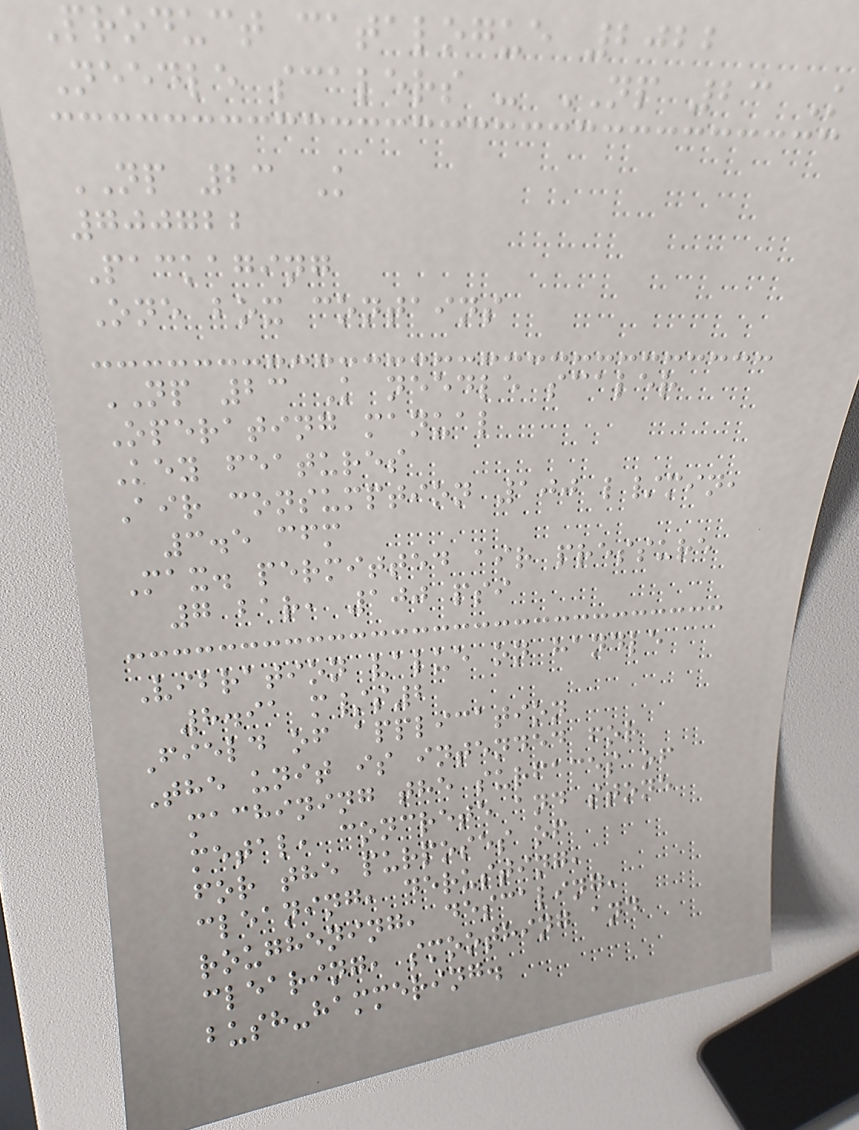Product catalogue 2022
Needle scalers - NP 23 K
NP 23 K
700722
Packaging
One box contains
NP 23 K needle scaler
Operating manual
Key features
Air consumption 100 l/min,
3.5 cfm
Max. permitted air pressure
7 bar, 100 psi
Vibration value on handle
8.91 m/s2
Field of application
The unit is intended for
machining the surfaces of
metal, concrete and stone
for the purposes of
cleaning, derusting,
roughening, descaling,
clearing, smoothing and
bush-hammering.
